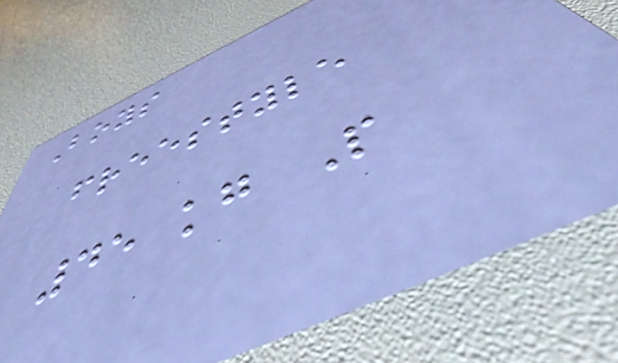Boys
freestyle
45 kg P
